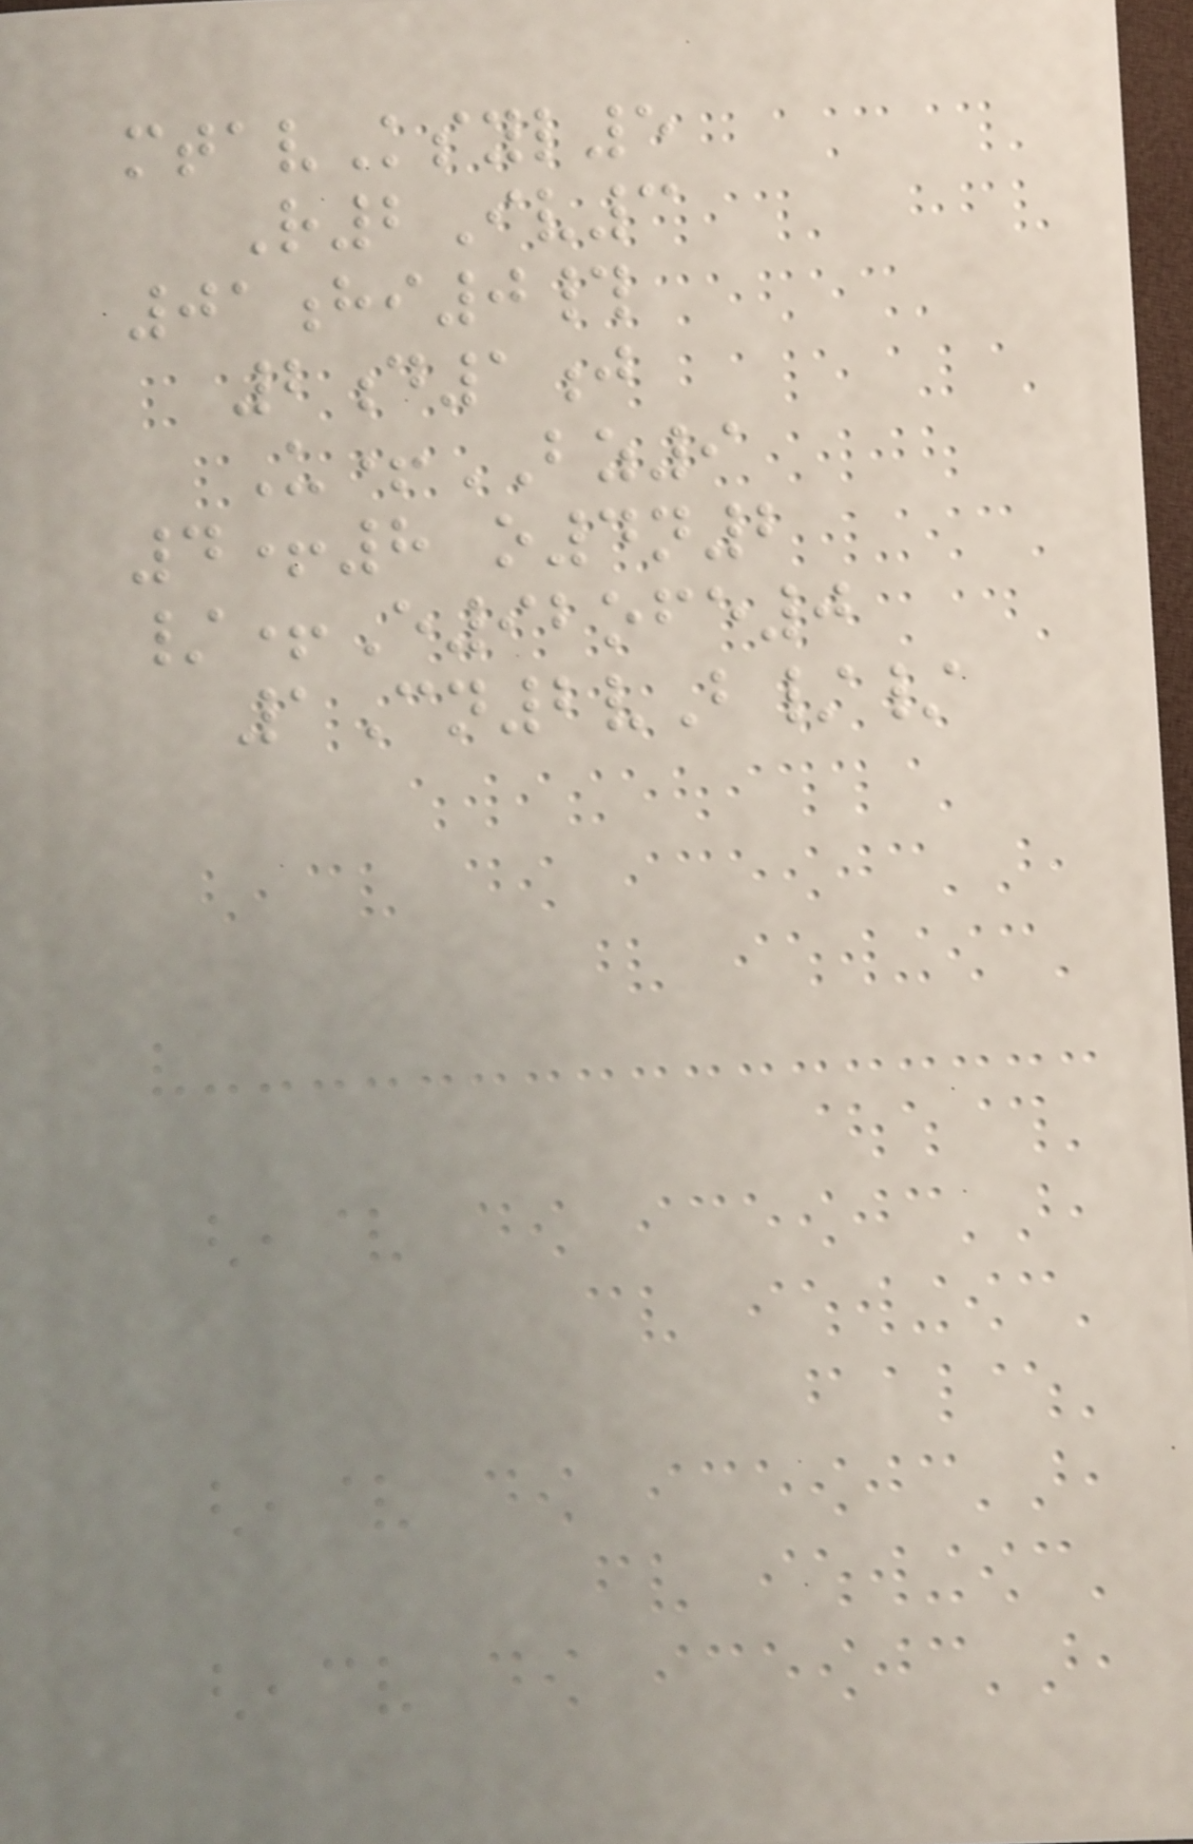mtavKsyl5
R2Iv3
01hi0#
2d1j
U+BZ9
4+8 o4n2
/+E92ofe0
1Cn2vB//
